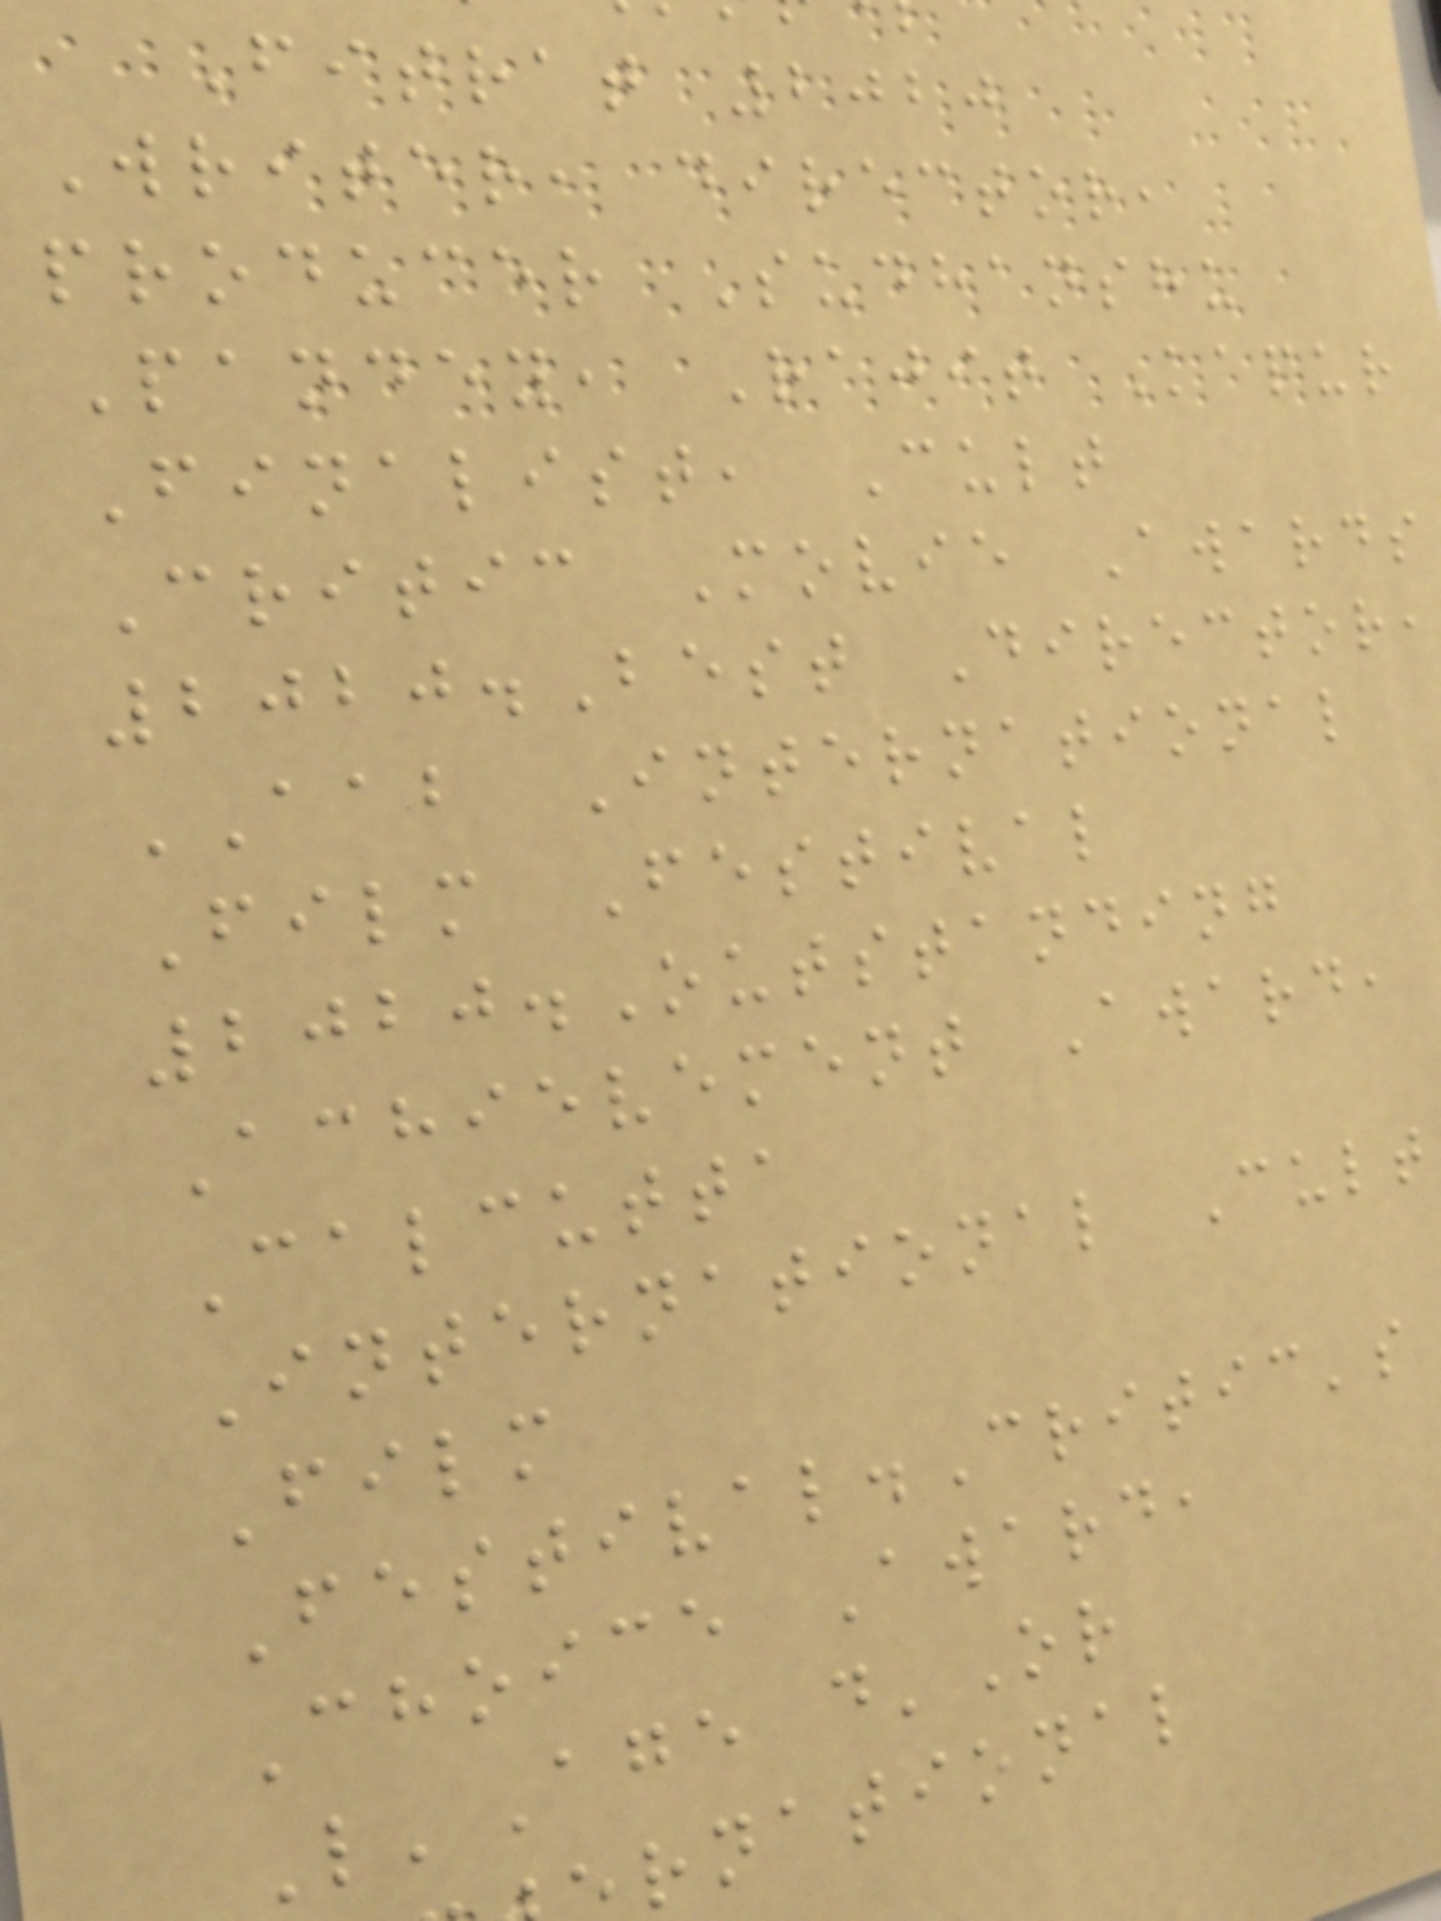Fitrat 2020
Writer, director,
producer Sudhanshu
Pandey, Rajit Kapur
Finalist, Cult
Critic Movie Awards
2020.Best Director,
AAB International
Film Festival
2020.Outstanding
Achievement Award,
Calcutta
International Cult
Film
Festival.Critic's
Choice Award,
L'Age d'Or
rnational
